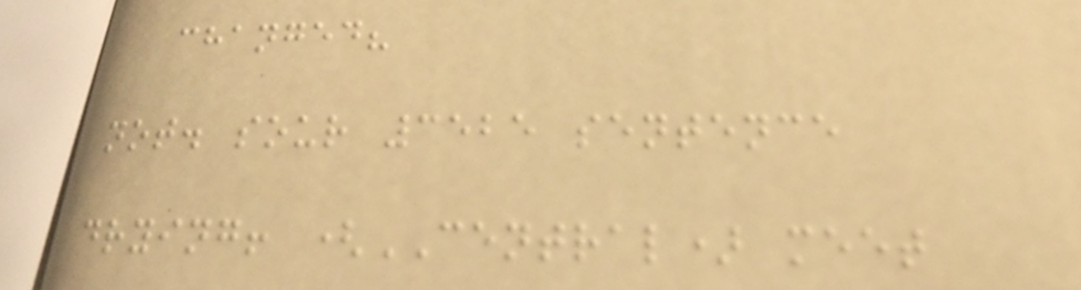changed?
not. sour 3525 sentence
drying! (CENTRAL) meet
